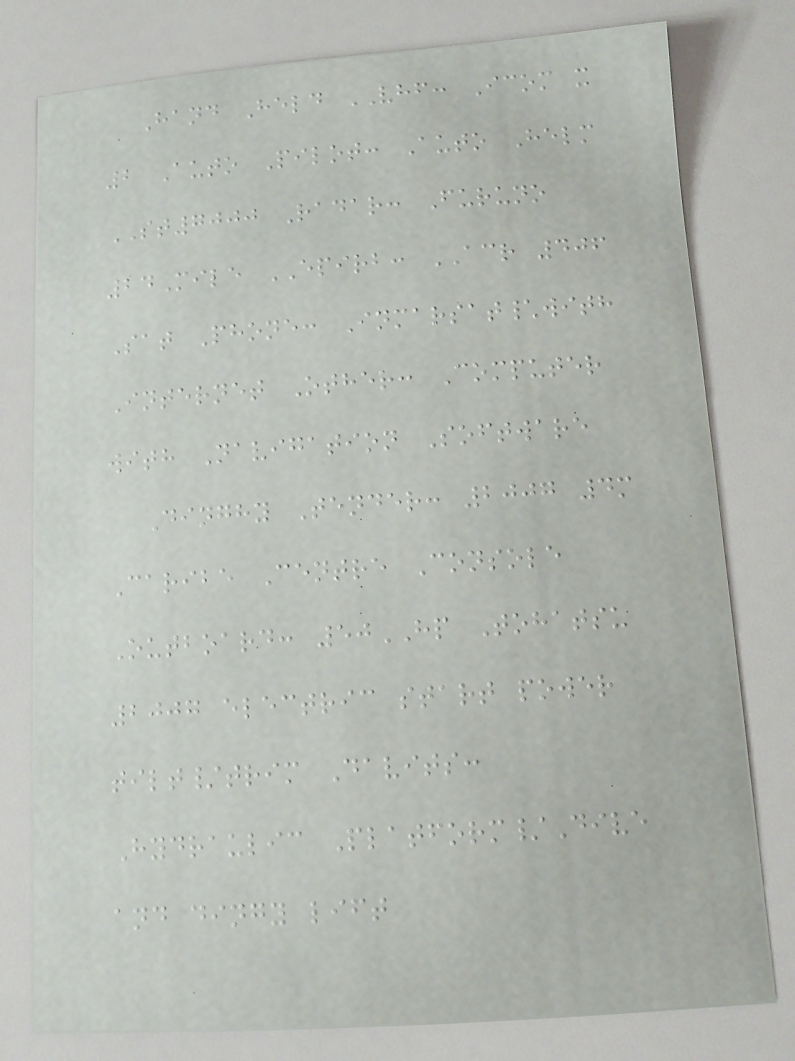Hand Held VHF: Icom x
2 Auto Pilot: Auto Helm
ST7000 Radar: Furuno
24Mile EPIRB: ACR 406
Sat Phone: Inmarsat\with
Internet Other: Computer
with Navigation Software
Dinghy Tender: 2007 4m
Caribe Centre Console
Outboard: 50HP Tohatsu
2007 electric start power
tilt/trim Davits:
Hydraulic Platform/Dive
and dingy lift
